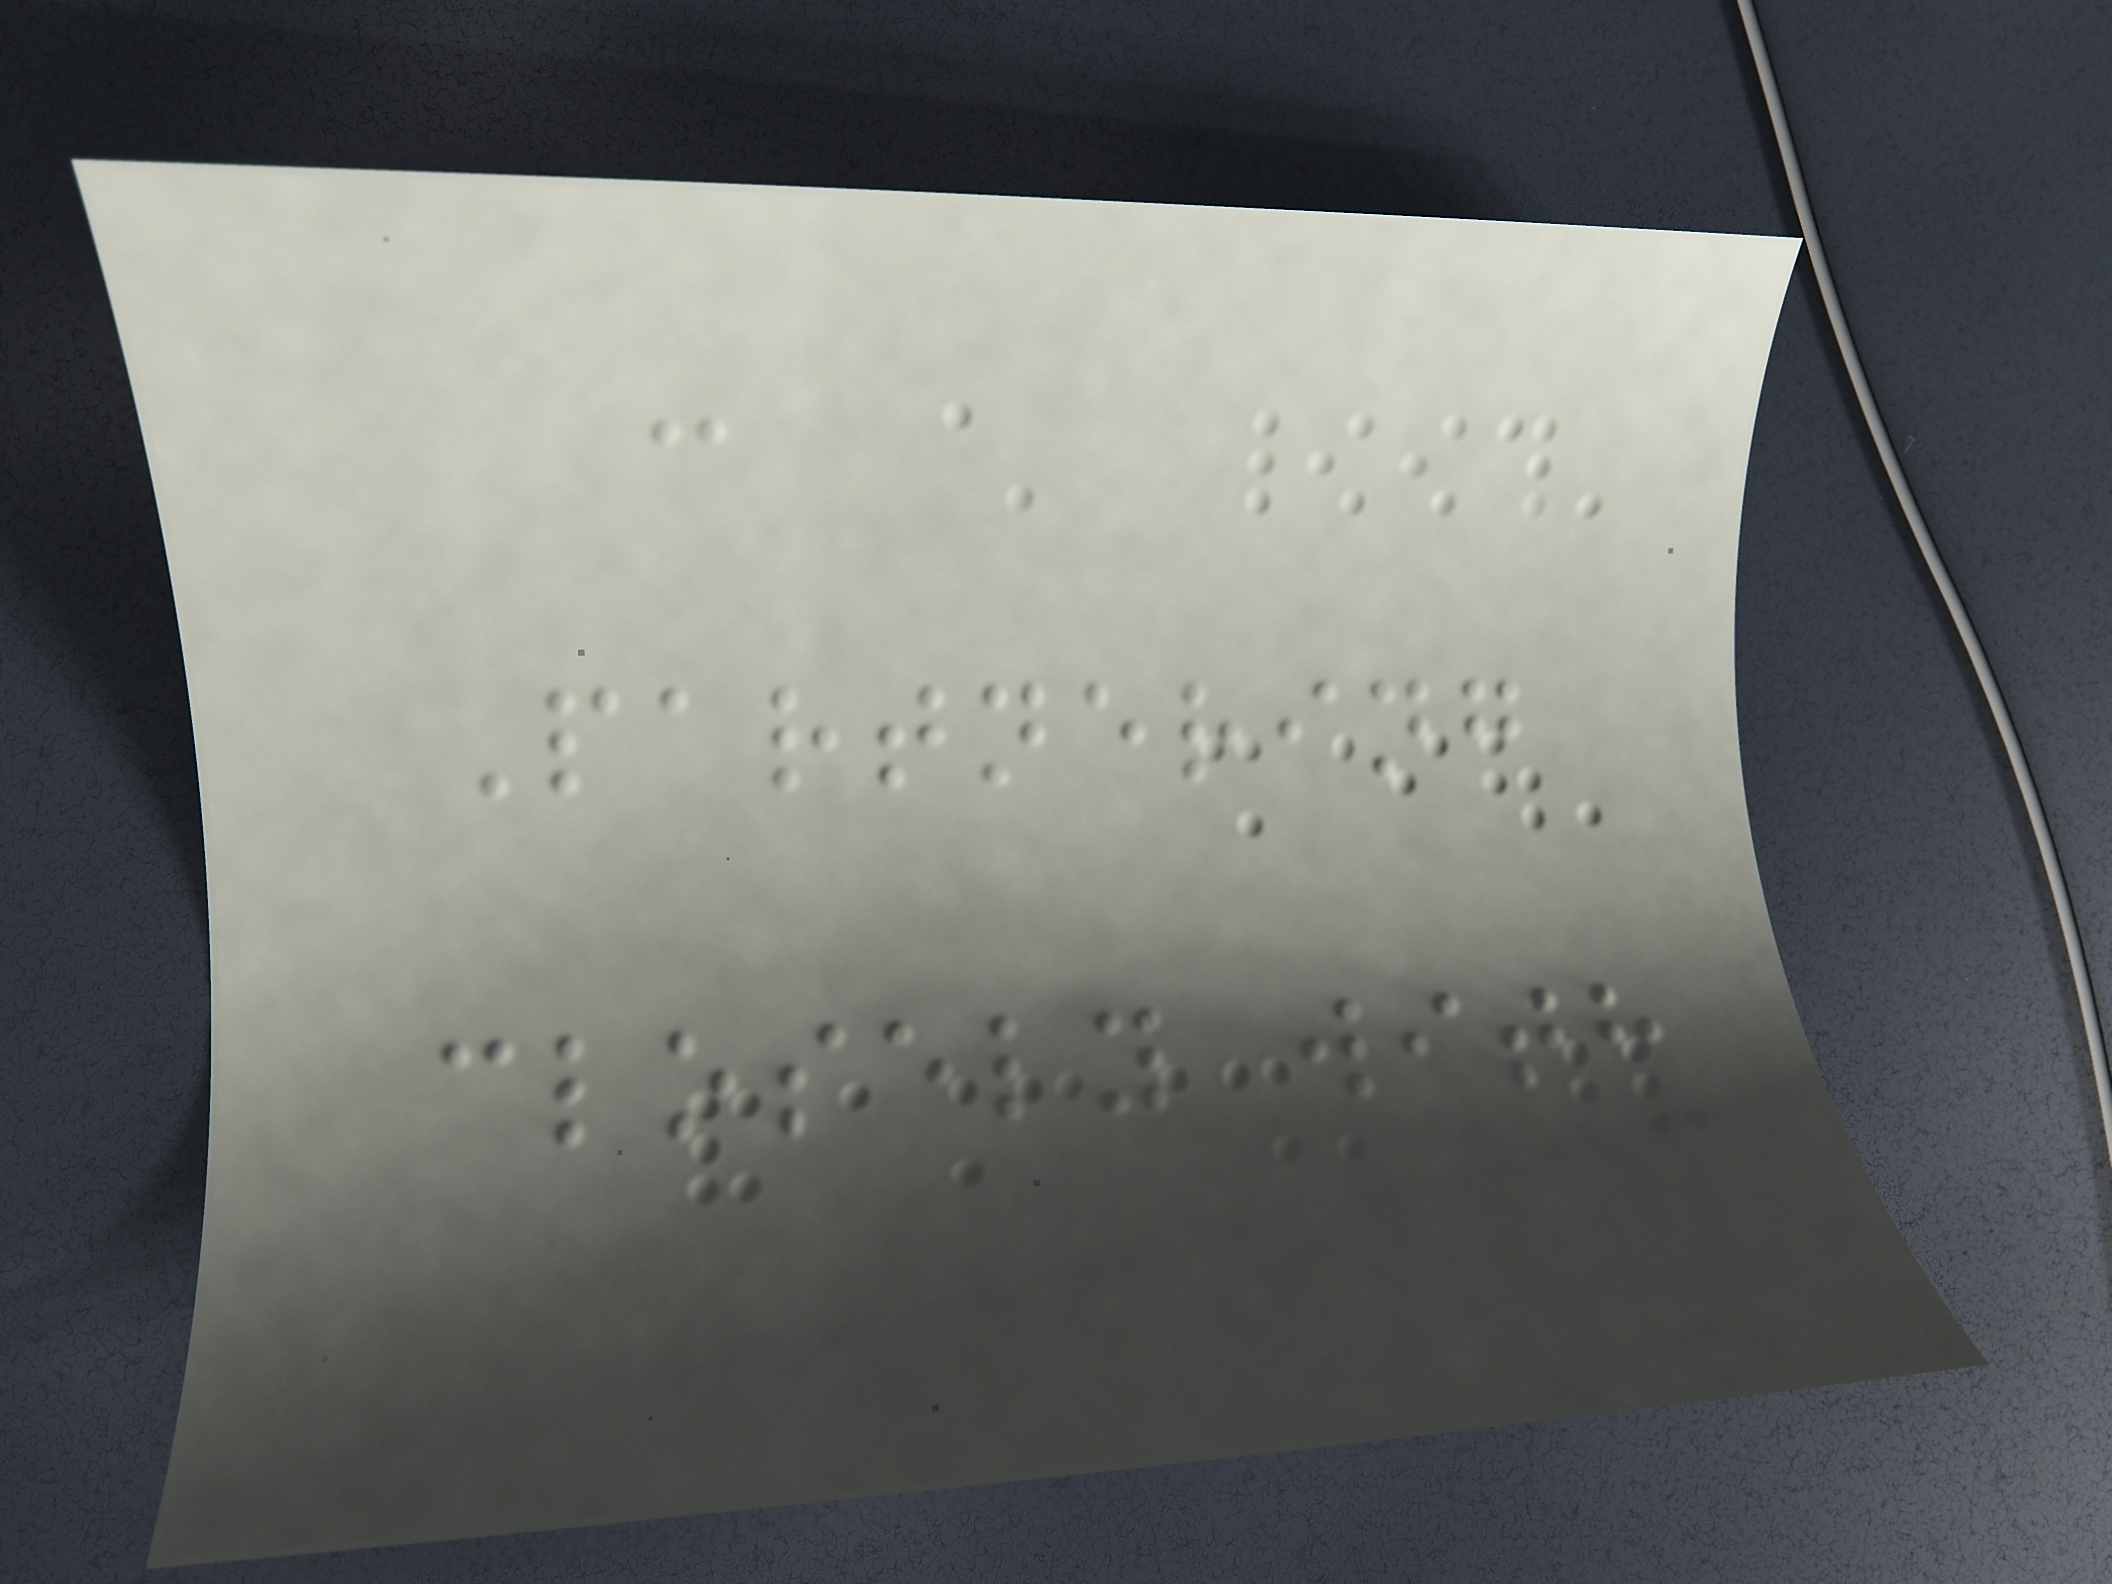-
Partnering
closely with
